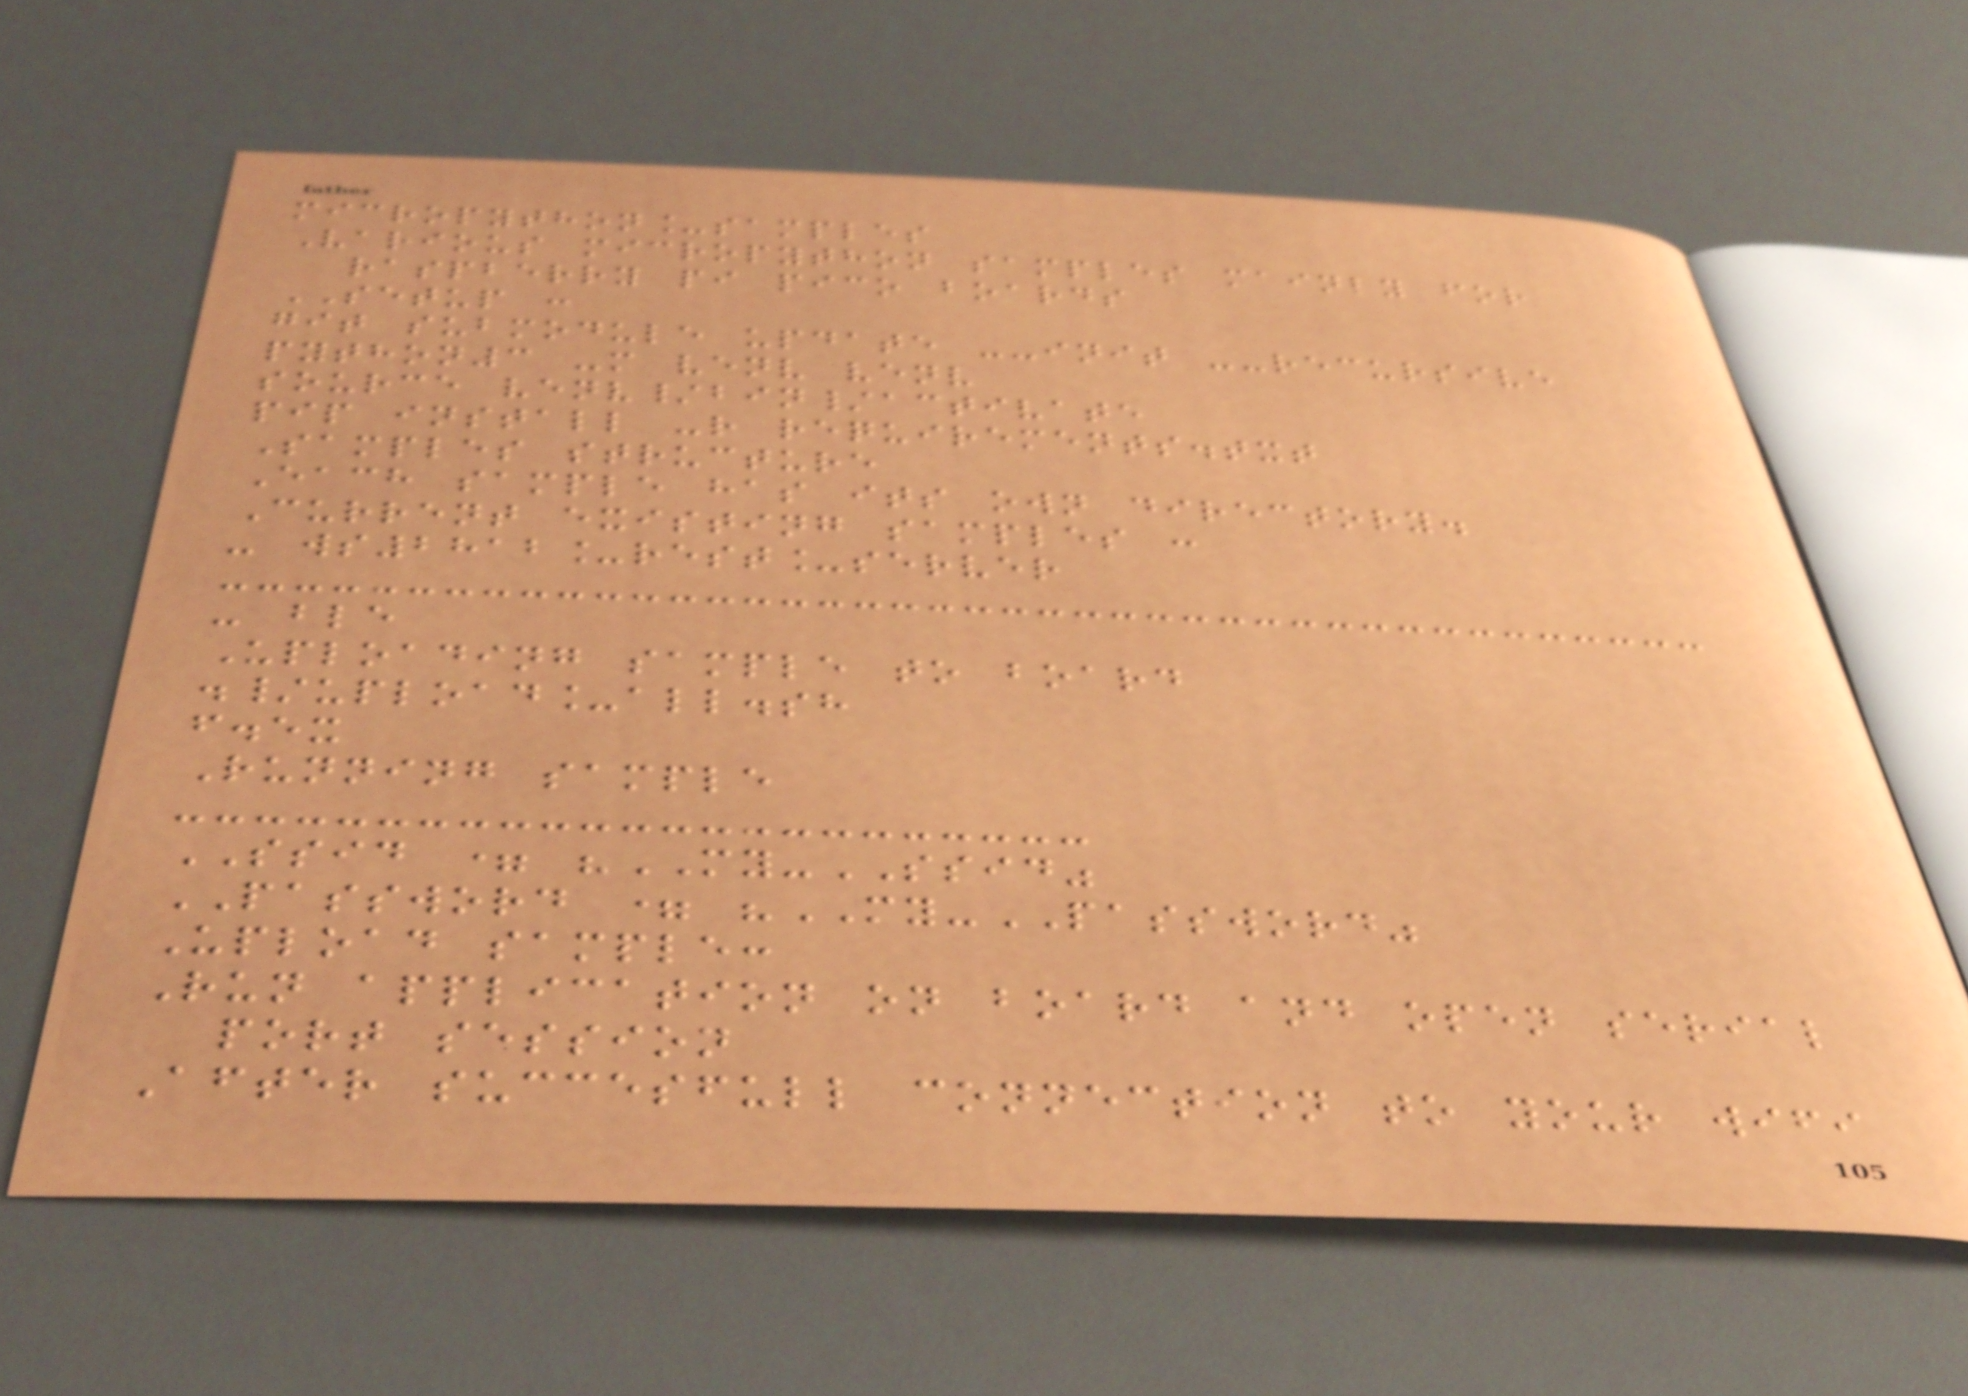micropython_samples
Various micropython samples mainly for
raspberry pi pico boards
SETUP :
git submodule update --init --recursive
python3 -m venv venv
source venv/bin/activate
pip install -r requirements.txt
Samples structure
Each sample has its own directory.
Current existing samples :
- ws2812_rest_server
- ble
Uploading sample to board
./upload_all.sh
f.ex
Running sample
SSID = "MY-SSID"
PASSWORD = "MY-PASSWORD"
Upload sample:
Run application on board and open serial
port session
After succesfull connection to your wifi
